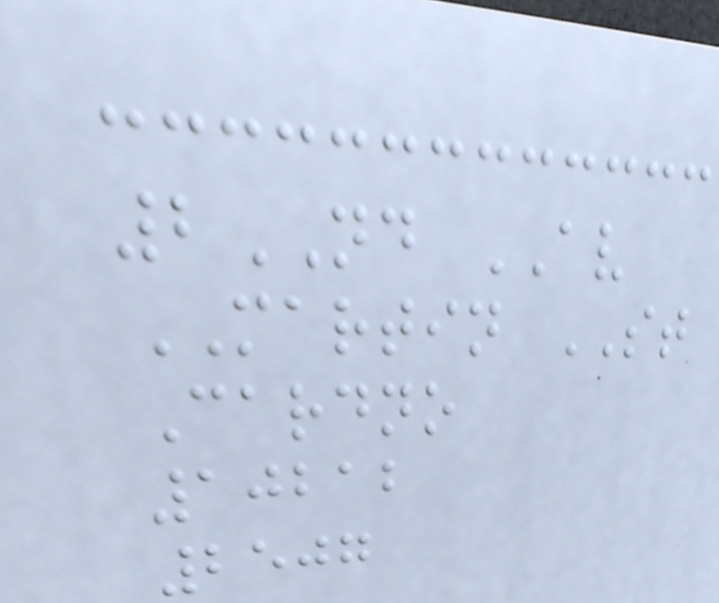2ND AV
MARTIN ST
Cardno
10212
2507
